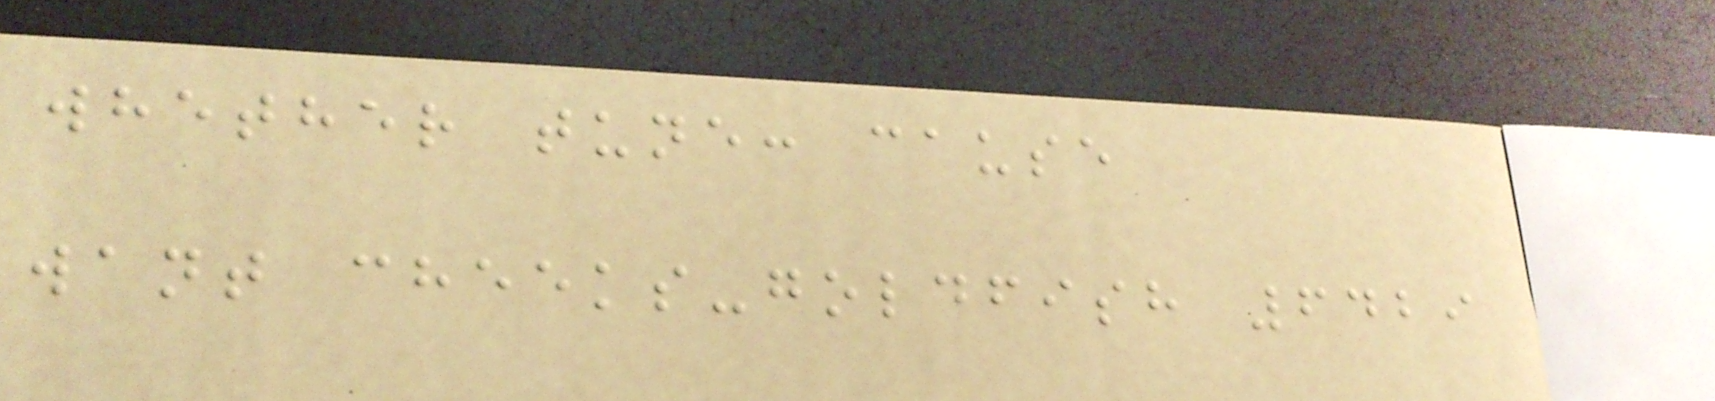whether tune: cause
want cheeks-goldfish 6429
